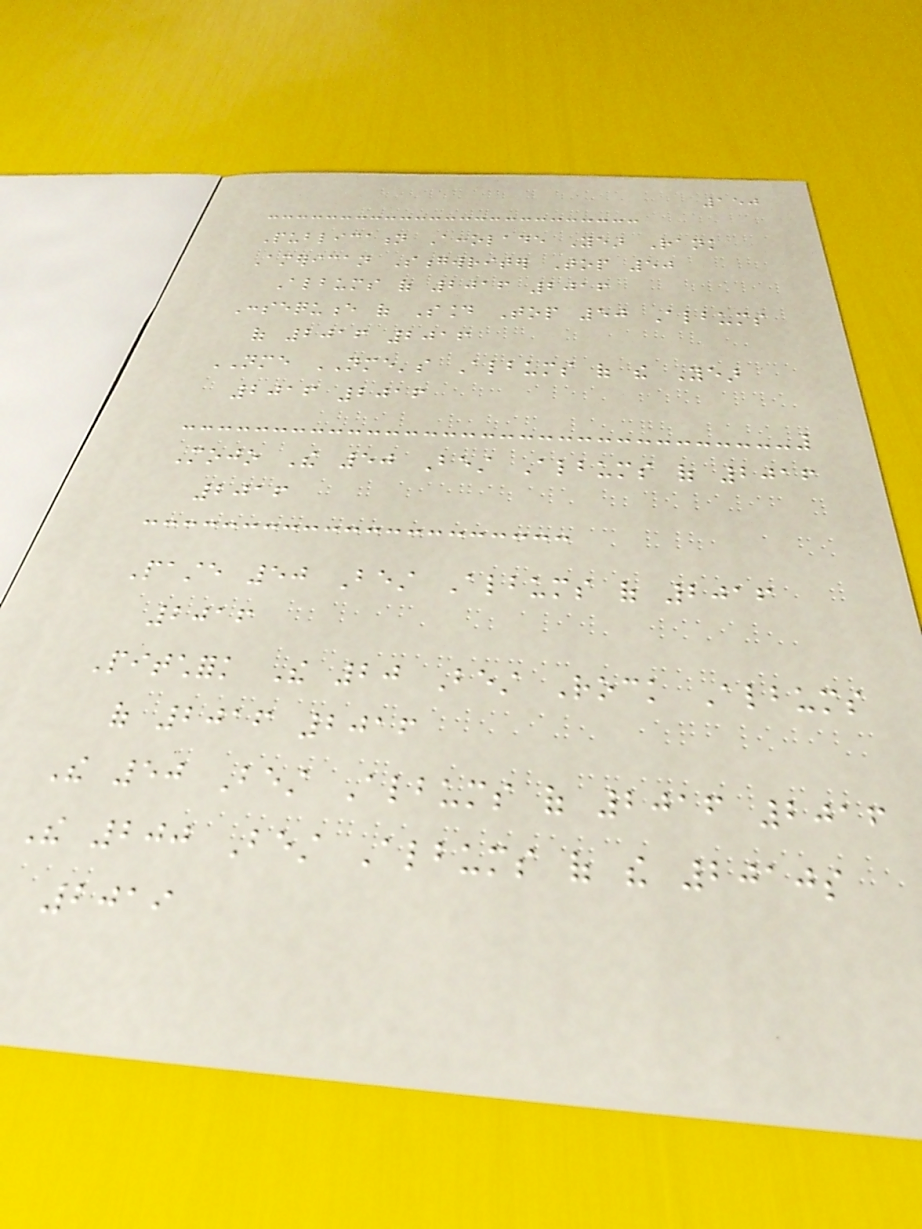150
Publication Accolade Year Rank
American Songwriter Top 50
Albums of 2016 2016
Consequence of Sound Top 50 Albums
of 2016 2016
NME NME's Albums of the Year
2016 2016
Mojo The 50 Best Albums of 2016
2016
Paste 50 Best Albums of 2016
2016
Pitchfork The 20 Best Rock Albums
of 2016 2016
The 50 Best Albums of 2016 2016
The 200 Best Albums of the 2010s
2019
